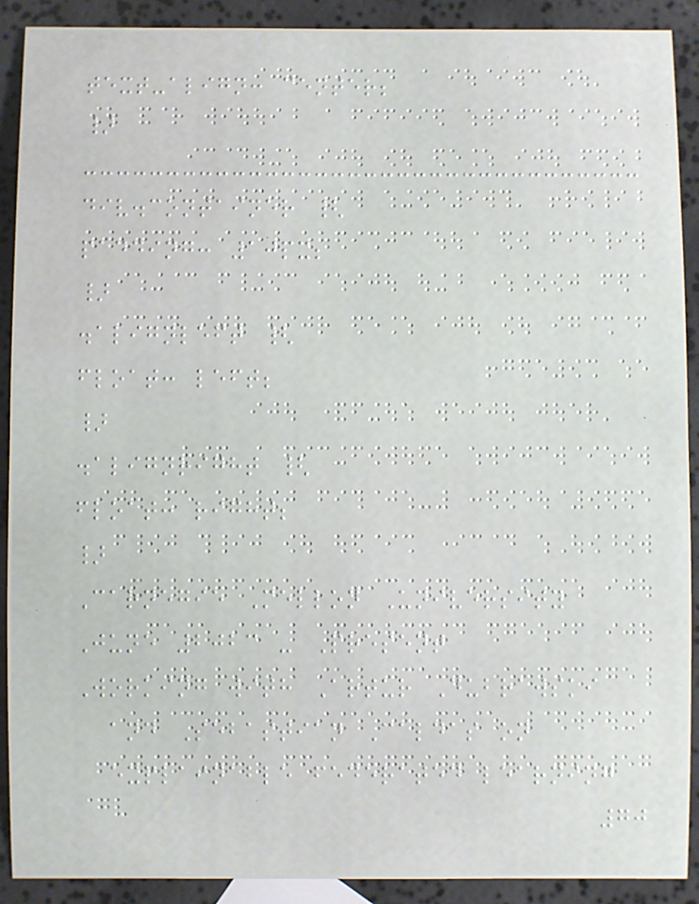text-align: center;
}
div.container {
padding: 10px;
}
.alignleft {
float: left;
}
.alignright {
float: right;
}
Carnegie Mellon University
June 2023 - Present
Working with Artur Dubrawski
and Sebastian Caldas on
explainable federated learning
70
